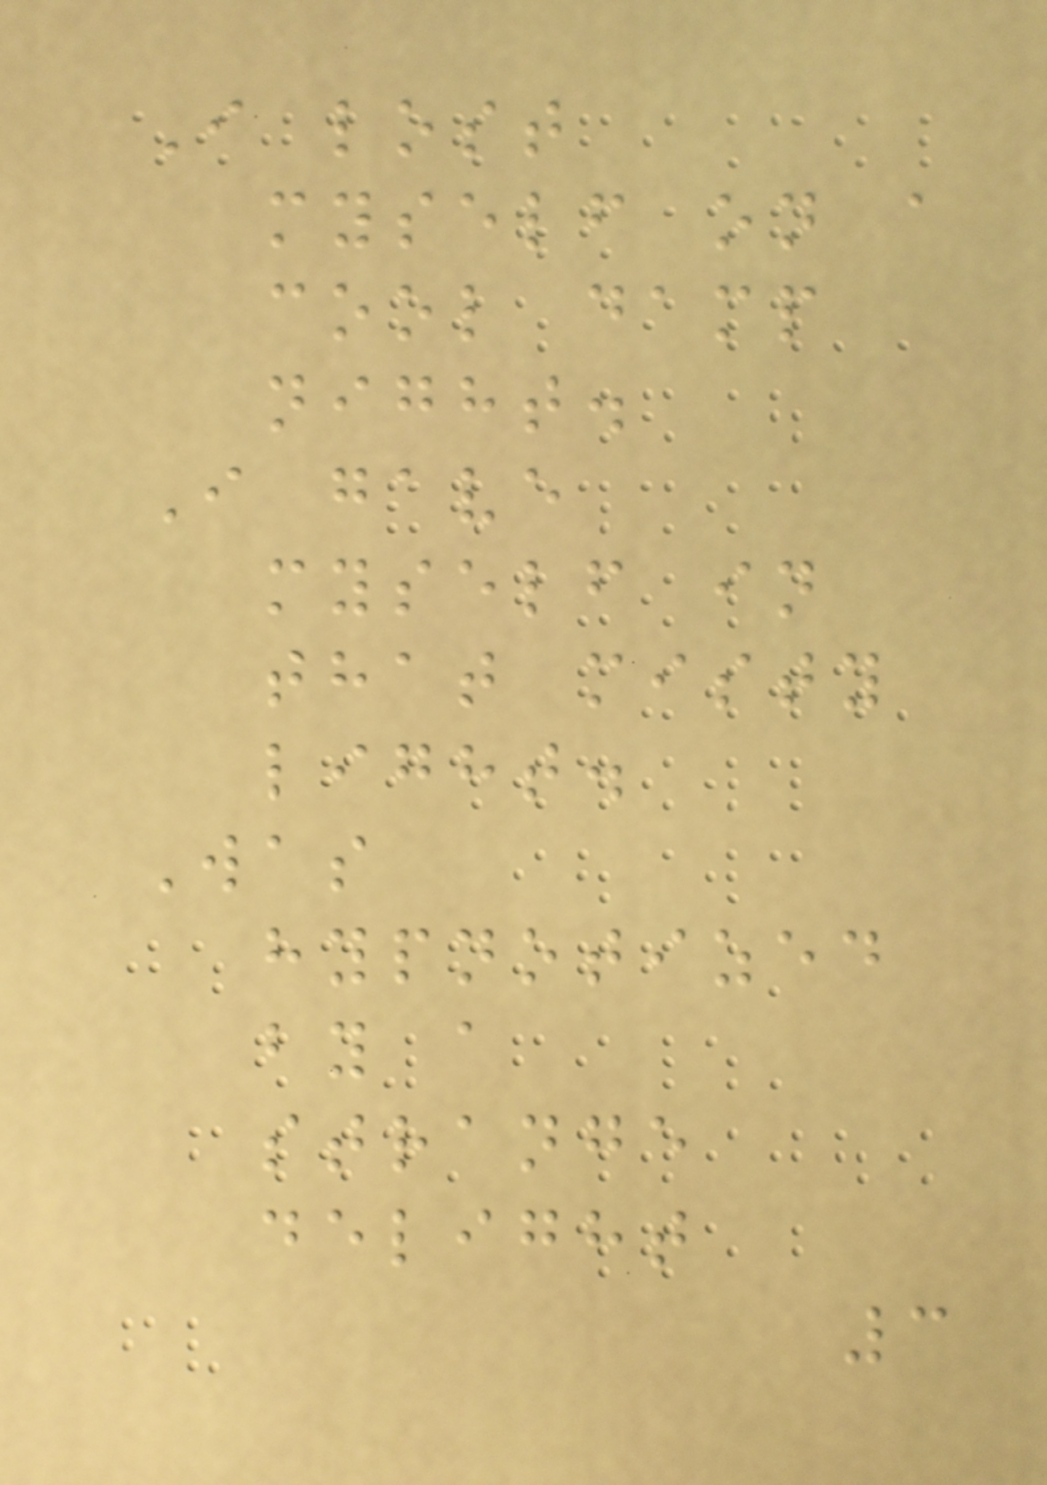I lost
myself on a
cool damp
night.
I gave
myself in
that misty
light.
Was
hypnotized
by a
strange
delight
3
